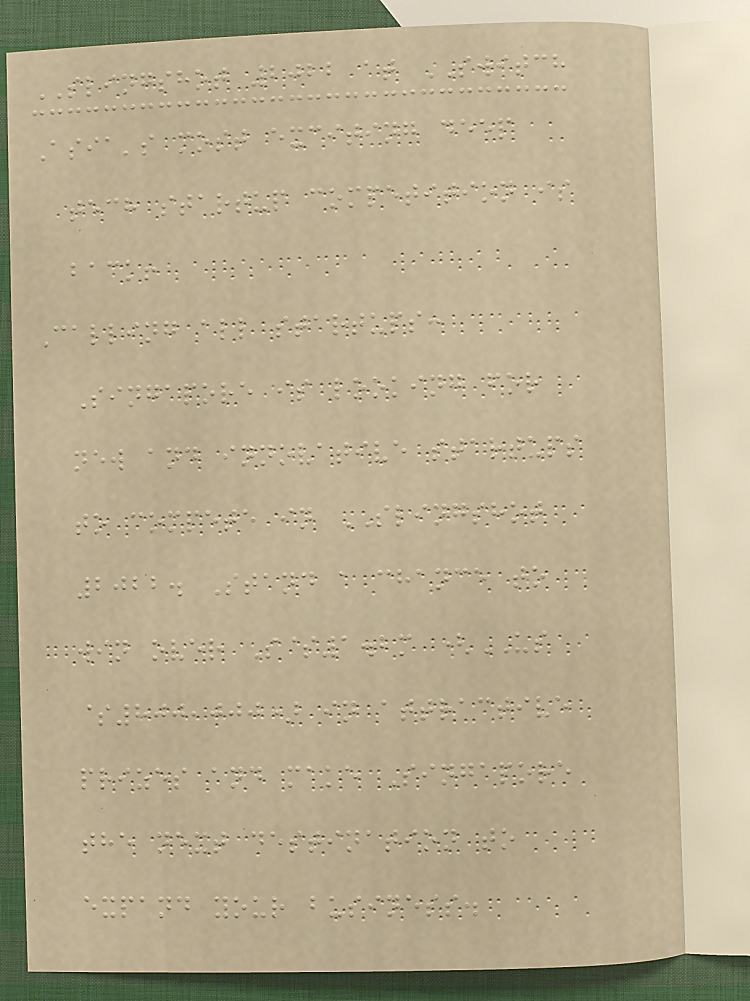SLINGSHOT 2022 at SWITCH
Asia's most exciting deep
tech startup competition is
back!
Calling all startups:
Singapore is looking for
new and innovative startups
to compete in SLINGSHOT
2022. Stand a chance to
win over S$1.2m (US
$800,000) in attractive
prizes and make Singapore
the next destination to
expand your business.
